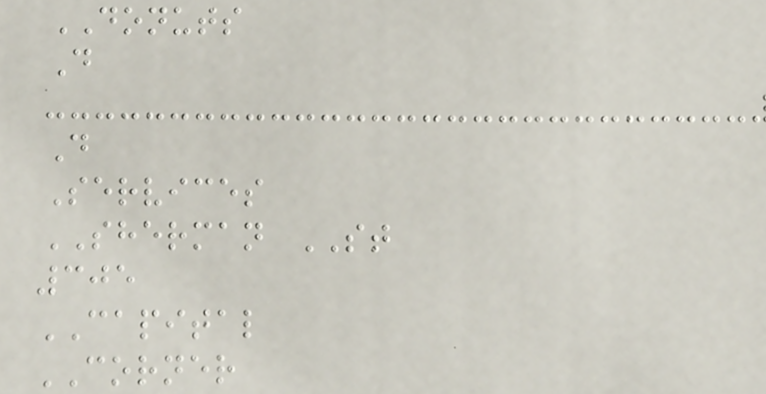DONUTS
D
D
Services
SHERMAN ST
305
CAPITAL
CORNER
